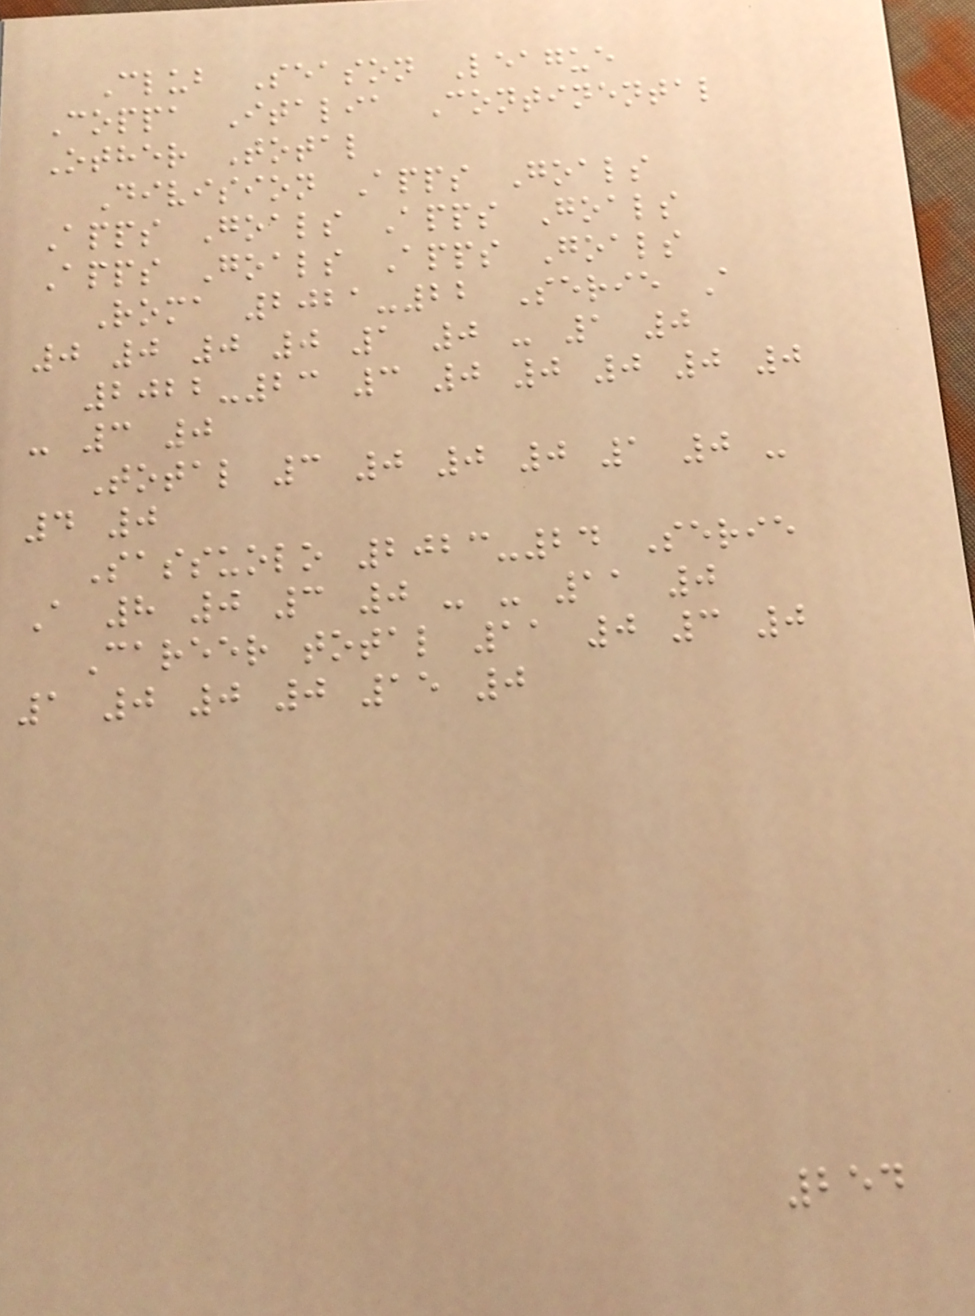Club Season League
Coppa Italia Continental
Other Total
Division Apps Goals
Apps Goals Apps Goals
Apps Goals Apps Goals
Roma 2021-22 Serie A
0 0 0 0 1 0 - 1 0
2022-23 3 0 0 0 0 0
- 3 0
Total 3 0 0 0 1 0 -
4 0
Sassuolo 2023-24 Serie
A 8 0 3 0 - - 11 0
Career total 11 0 3 0
1 0 0 0 15 0
254
